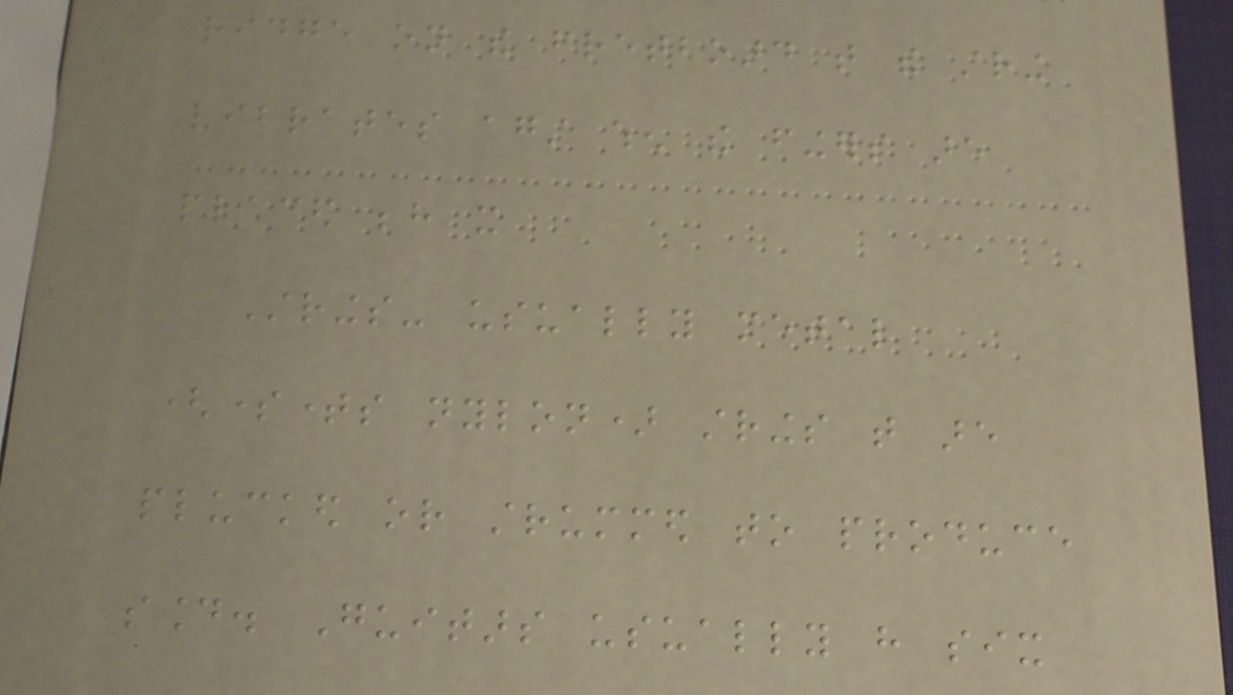ridge on the fretboard that the string
vibrates against when the fingers are
placed behind it
Strings- usually metal
(sometimes nylon) strings that are
plucked or strummed to produce
sound. Guitars usually have six
